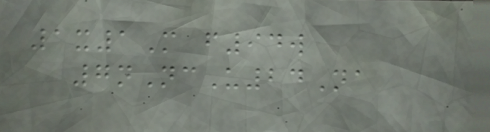1x1M f94w
7nNcU24Na
